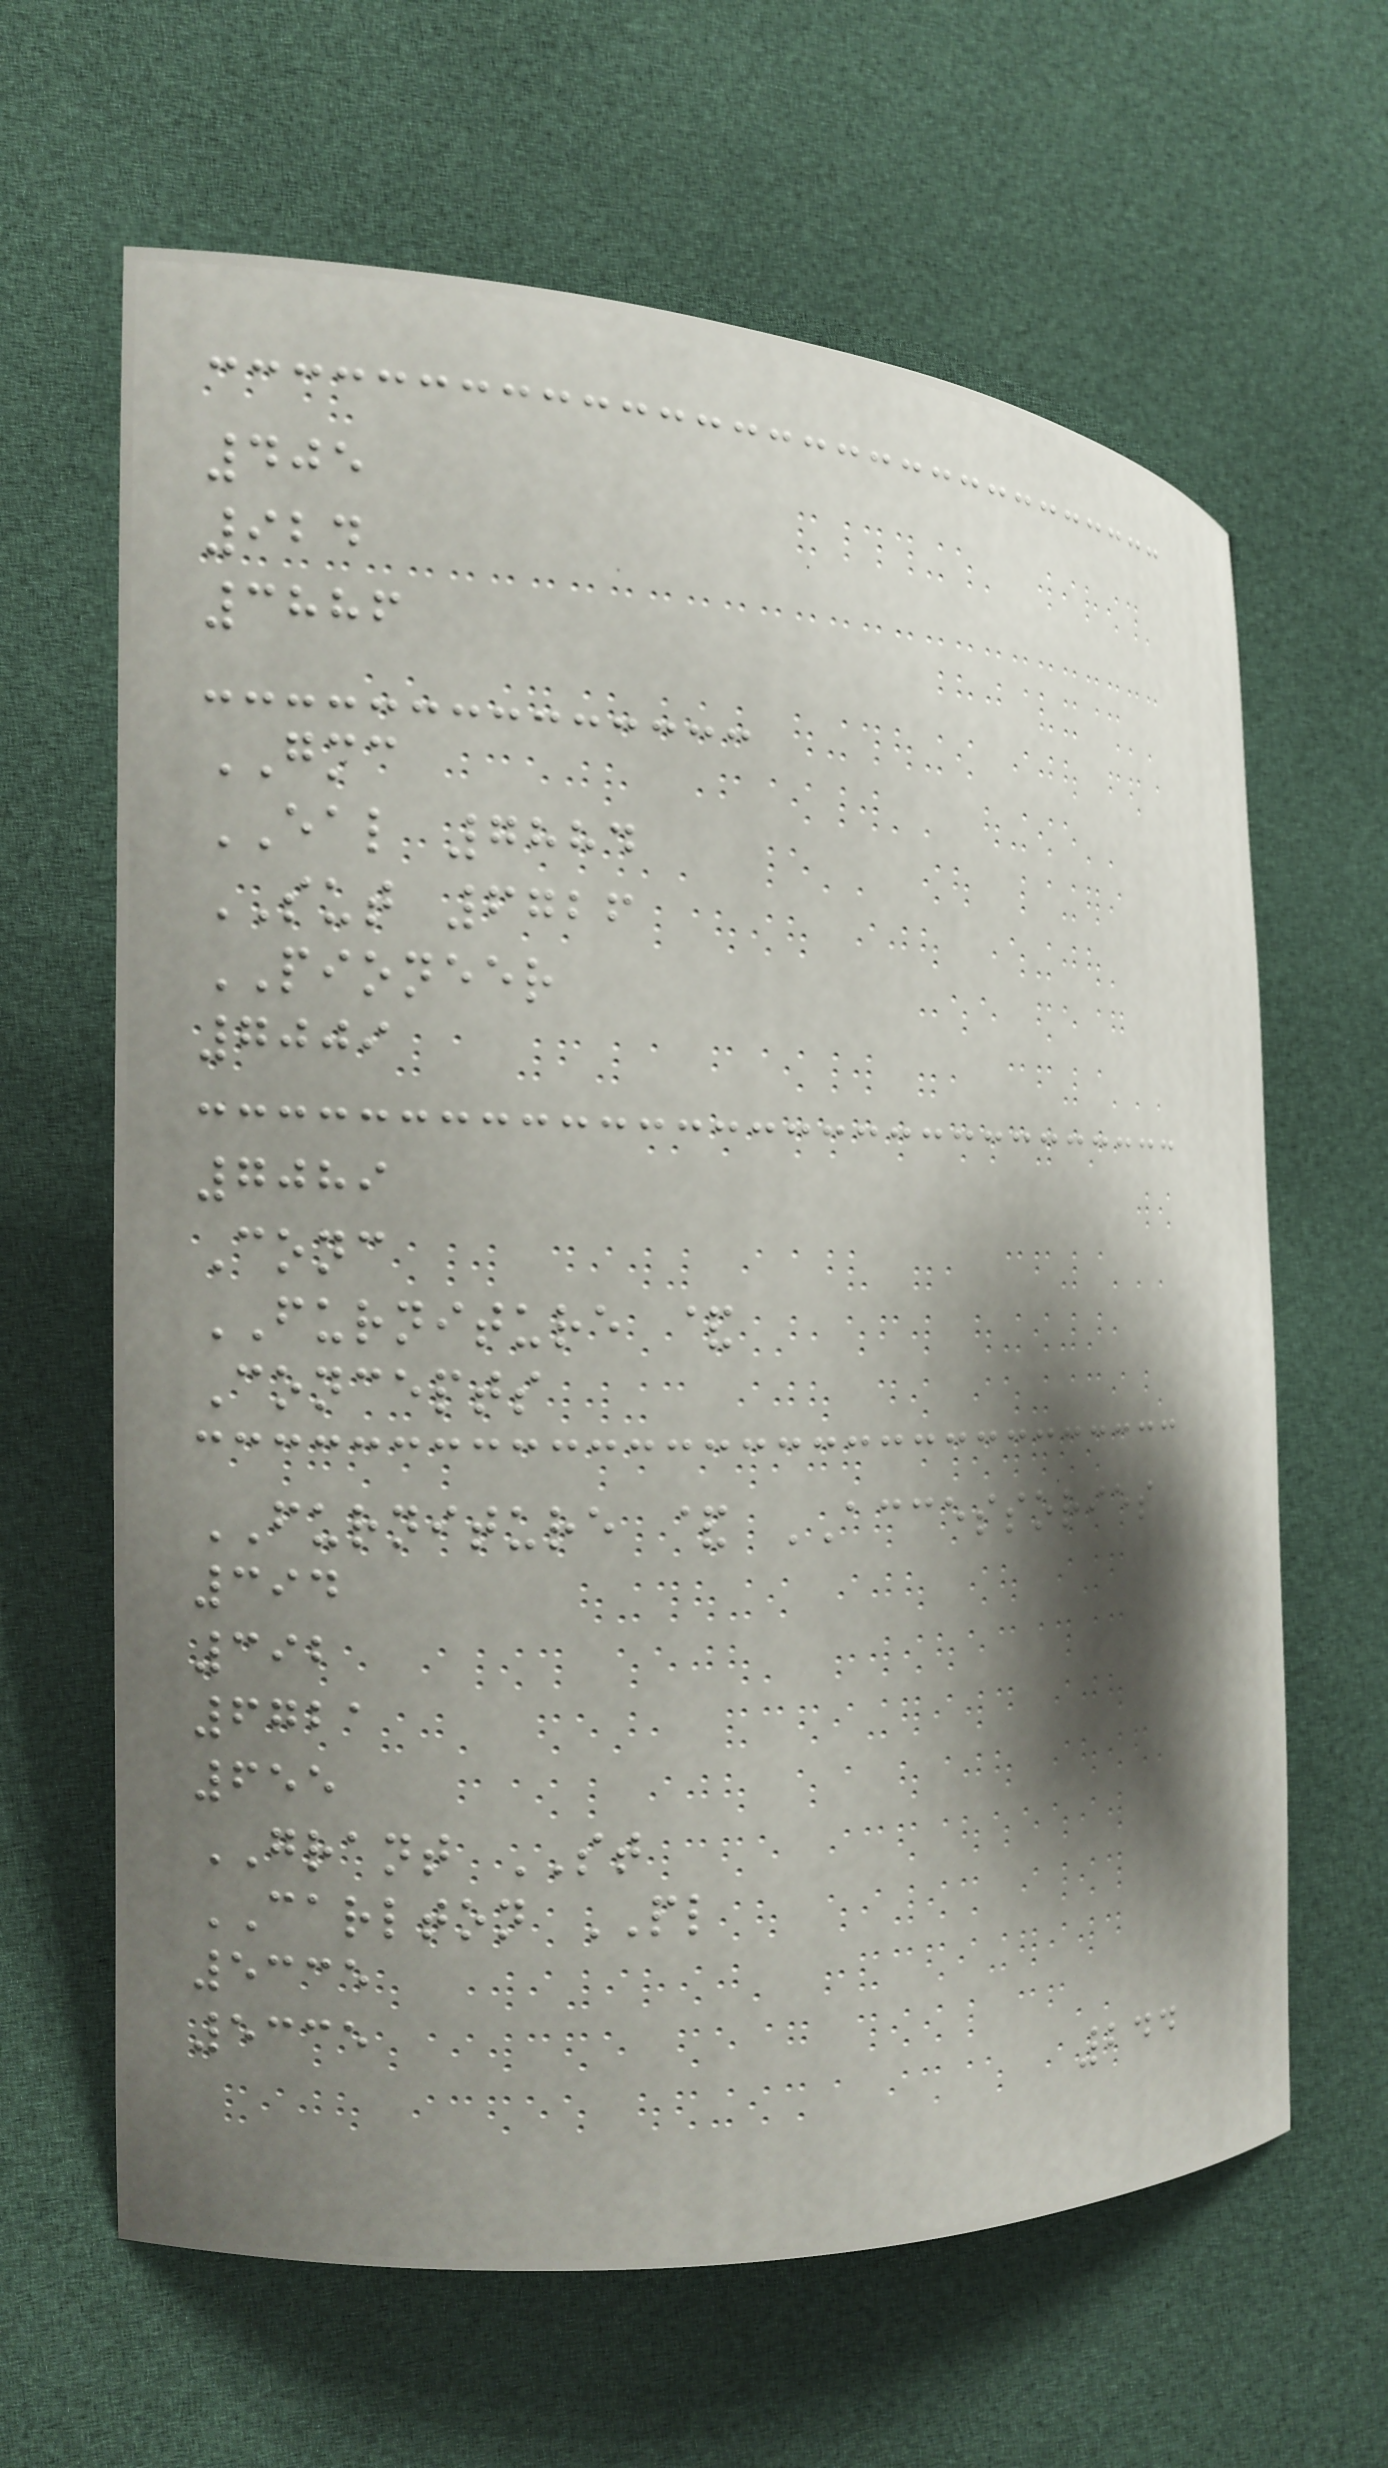405
924
3886
GMC
EAL 7884
SUT 6726
PIONEER
7009
7089
Conc
FURNITURE &
Concepts
FURNITURE & ACCESSORIES
394
392
6721
655
GRANT ST
CARLTON PL
5335
5335
244
